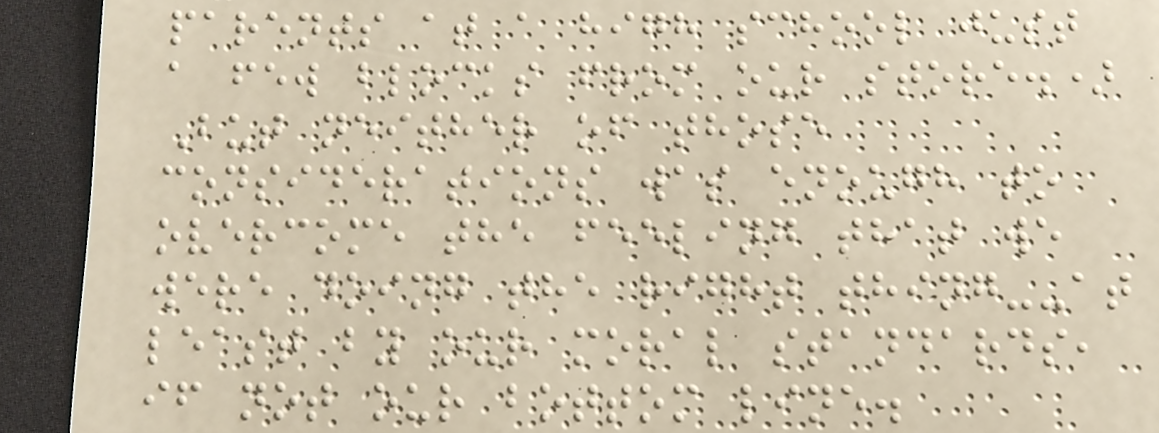parents at a high school just
a few blocks from our store.)
But neither of those
considerations was enough to
overcome the feeling that we
were doing the right thing--at
least by our moral standards,
if not our bottom line.
